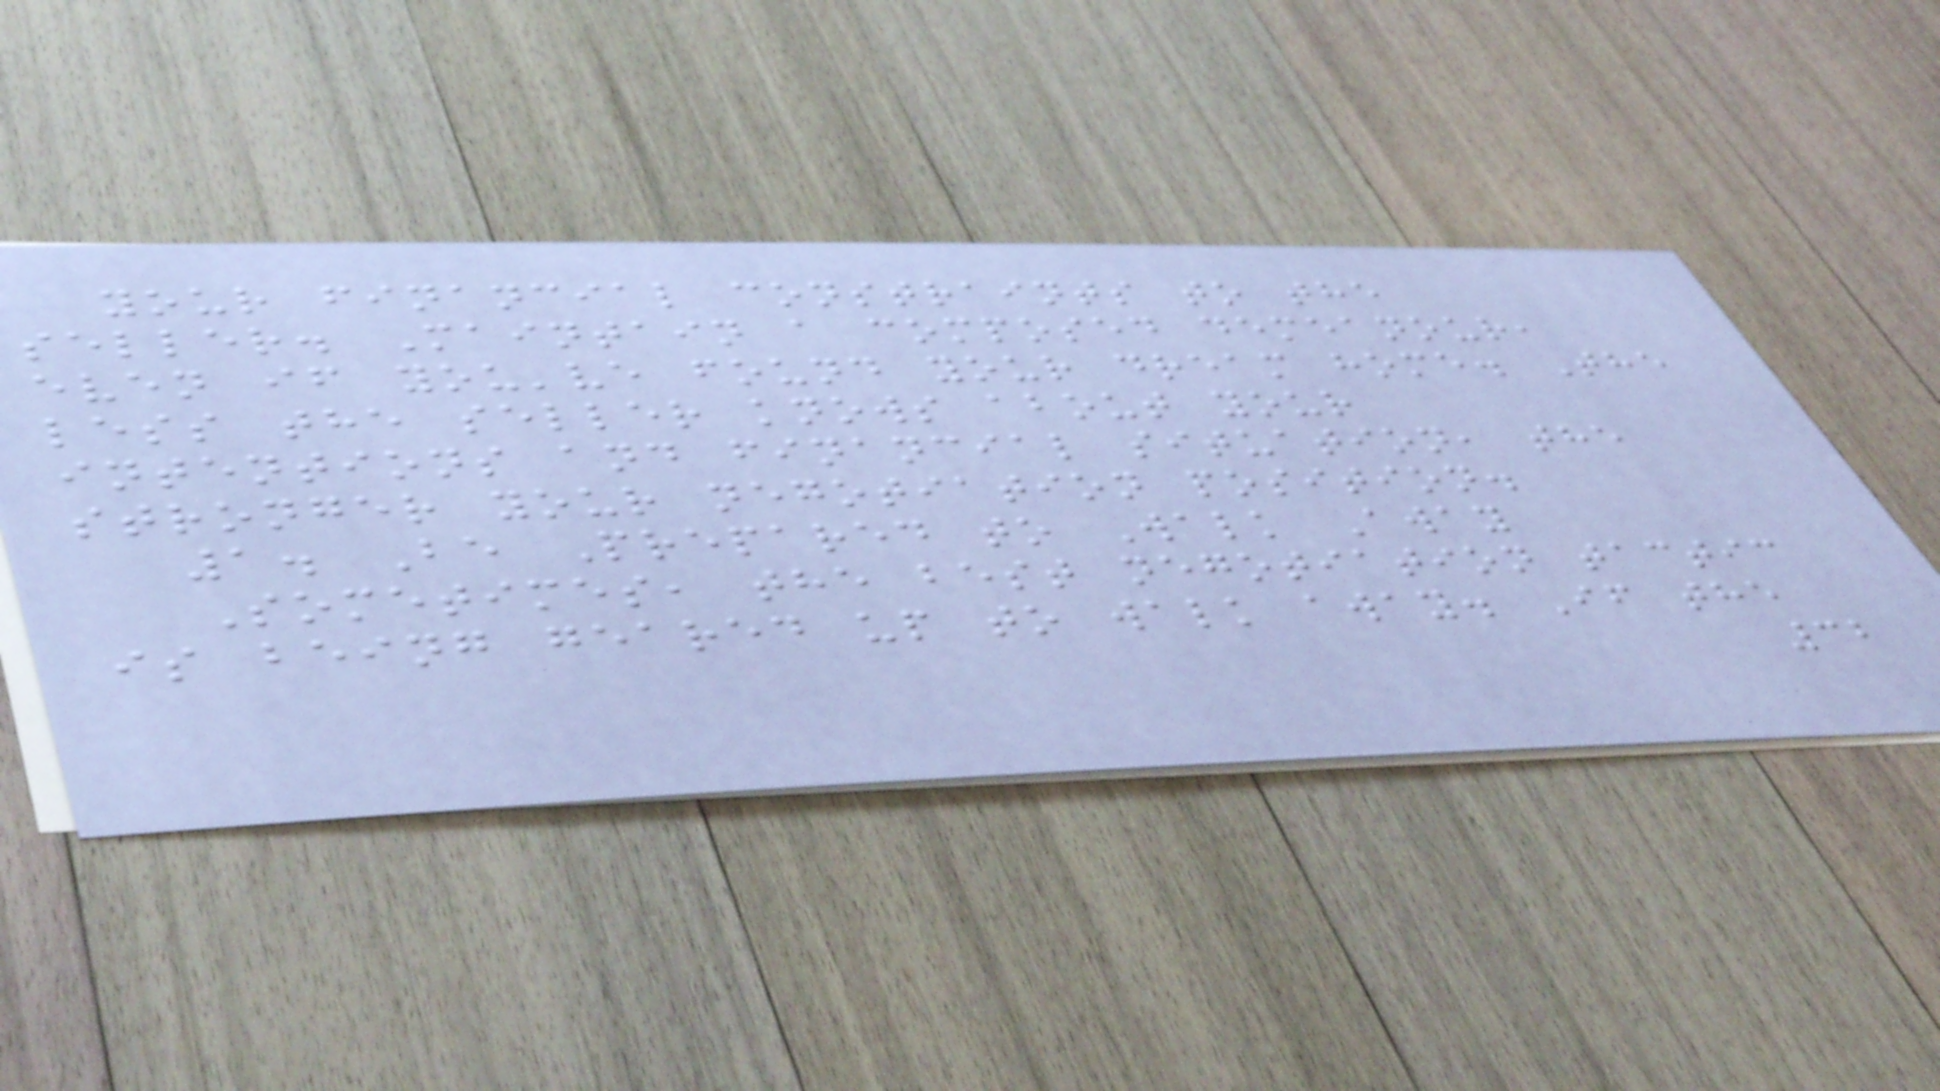your financial constraints to the
seller. Maintain a composed demeanour,
even if you've found your dream home. The
less the seller knows about your
intentions and financial situation, the
stronger your negotiation position.
1. Be Prepared to Walk Away
Sometimes, the best negotiation tactic
is being geared up to walk away. If the
32
